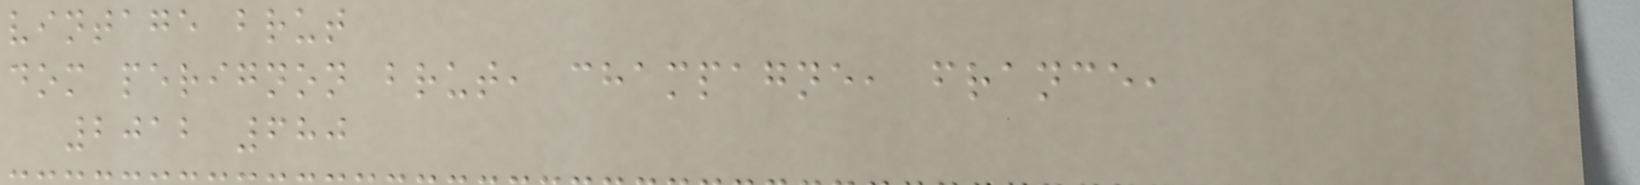vintage brut
dom perignon brut, champagne, france,
2012 680
